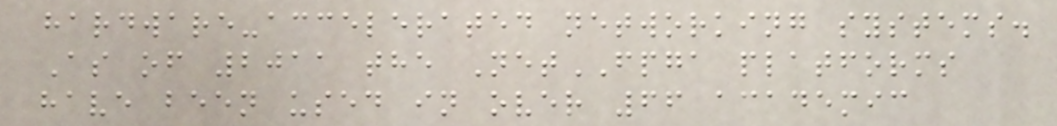hardware-accelerated networking systems.
As of 2011 the NetFPGA platforms
have been used in over 66 academic
